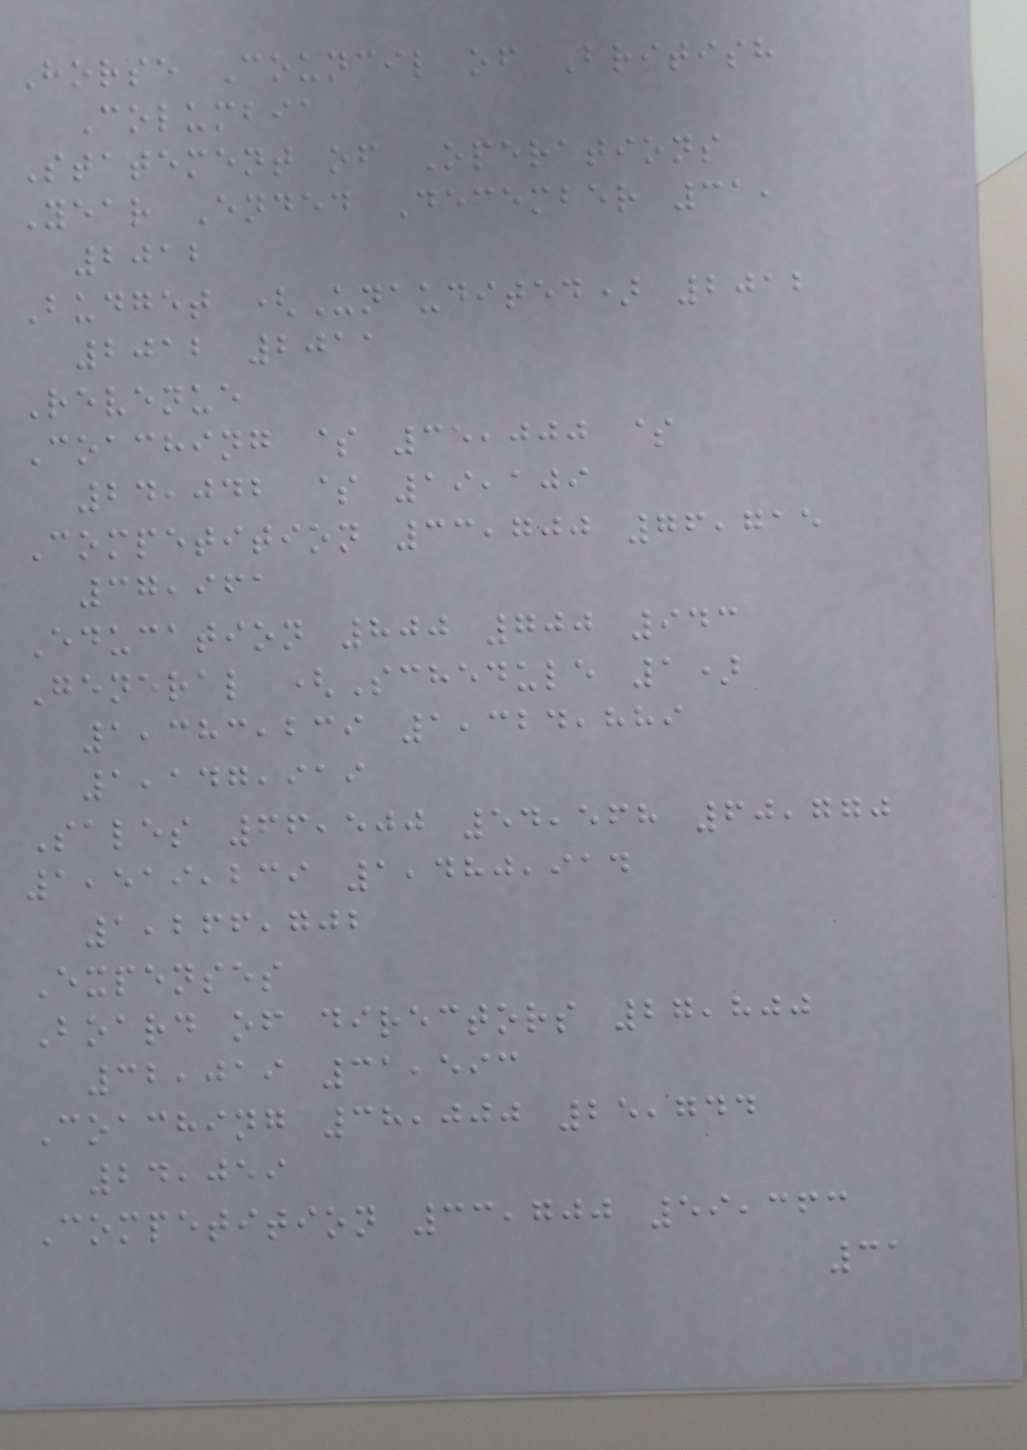Horse Council of British
Columbia
Statement of Operations
Year Ended December 31,
2012
Budget (Unaudited) 2012
2012 2011
Revenue
Coaching $ 35,000 $
24,042 $ 19,109
Competition 33,700 76,715
37,961
Education 800 700 943
General (Schedule 1)
1,383,239 1,324,889
1,147,919
Sales 66,500 54,568 60,770
1,519,239 1,480,914
1,266,702
Expenses
Board of directors 27,800
32,019 31,593
Coaching 38,000 25,744
24,059
Competition 33,700 59,363
31
